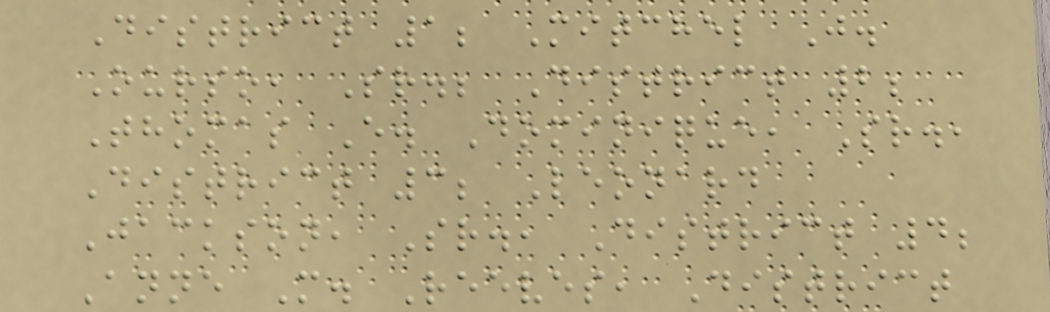District 1; Mitchel J.
Ourso, Sr.; District 2;
Thomas E. Dominique, Sr.,
District 3; Leonard
Jackson, Sr., District 4;
Anne M. Reeves, District
